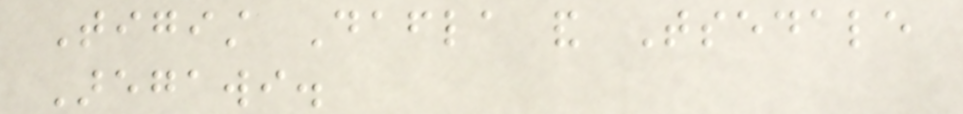Tigist Dafla and Tsedale
Aregawi.
